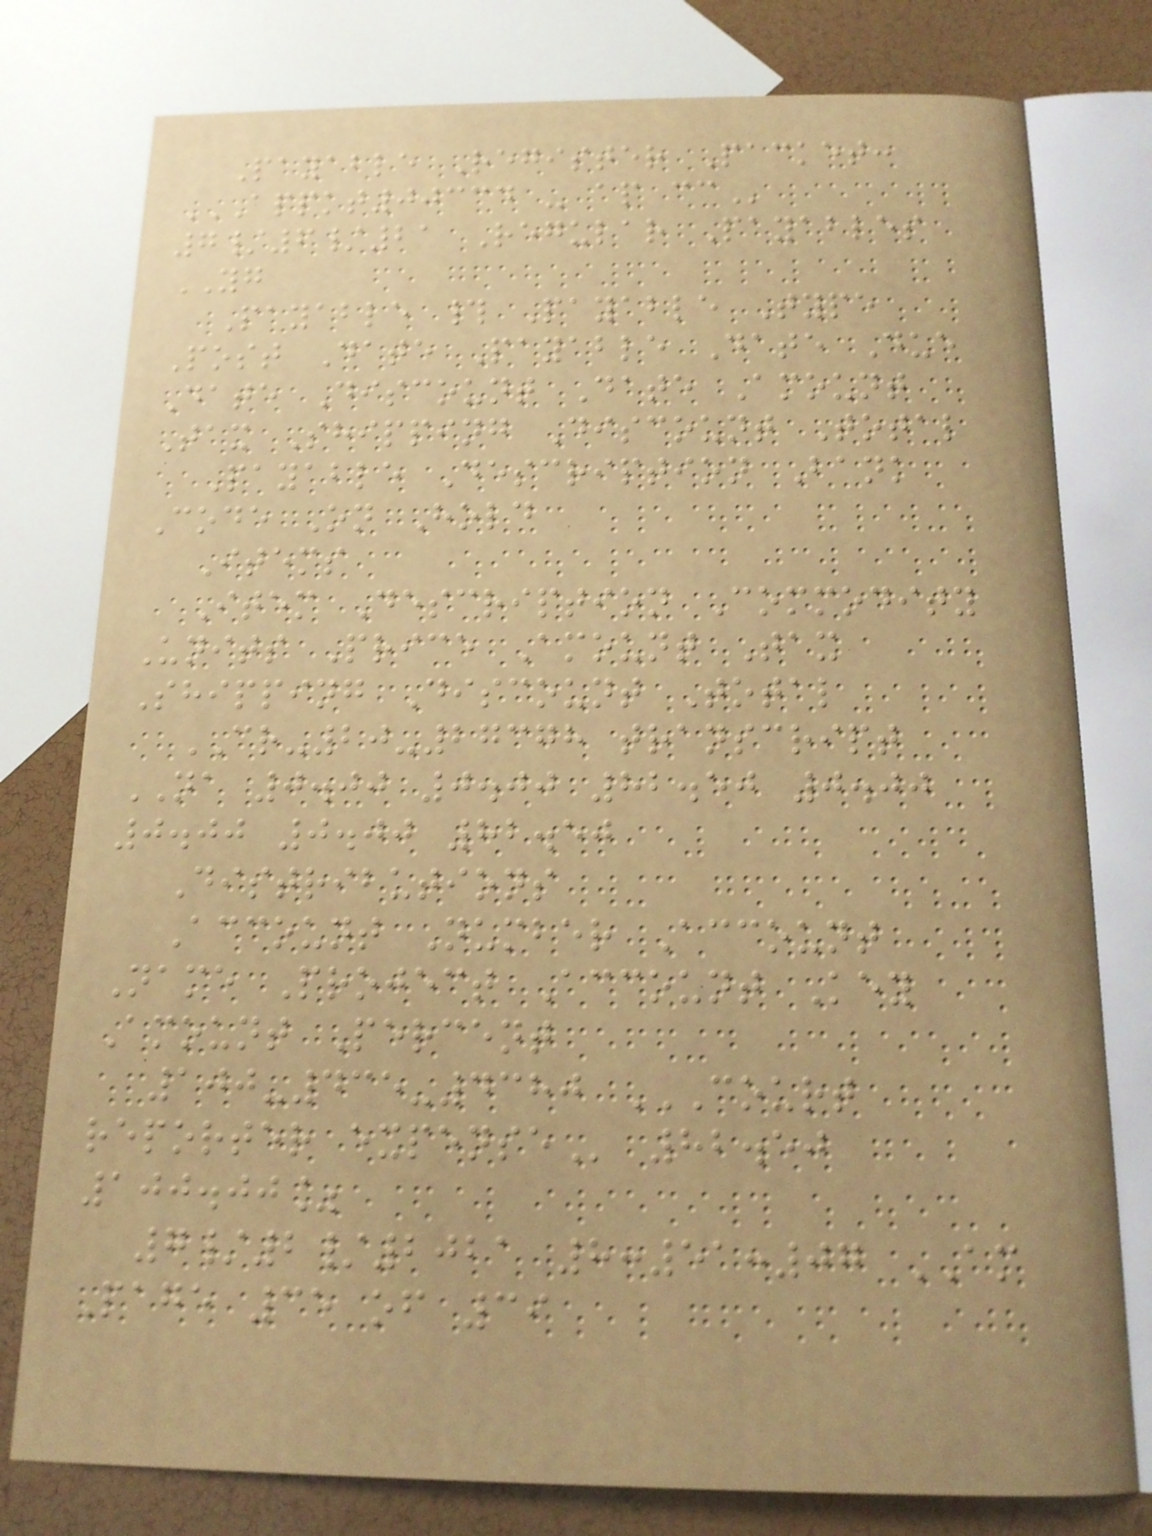Payable Register Packet:
APPKT00334 - AP CC
7/6/21 Regular Payables
YG
Payable # Payable Type
Post Date Payable Date Due
Date Discount Date Amount
Tax Shipping Discount Total
Payable Description Bank
Code On Hold
Items
Item Description Commodity
Units Price Amount Tax
Shipping Discount Total
CR-20-27378 transcript
NA 0.00 0.00 82.50 0.00
0.00 0.00 82.50
Distributions
Account Number Account
Name Project Account Key
Amount Percent
100-435-4380 COURT
REPORTER EXPENSE 82.50
100.00%
7/2/2021 8:51:07 AM
Page 35 of 39
